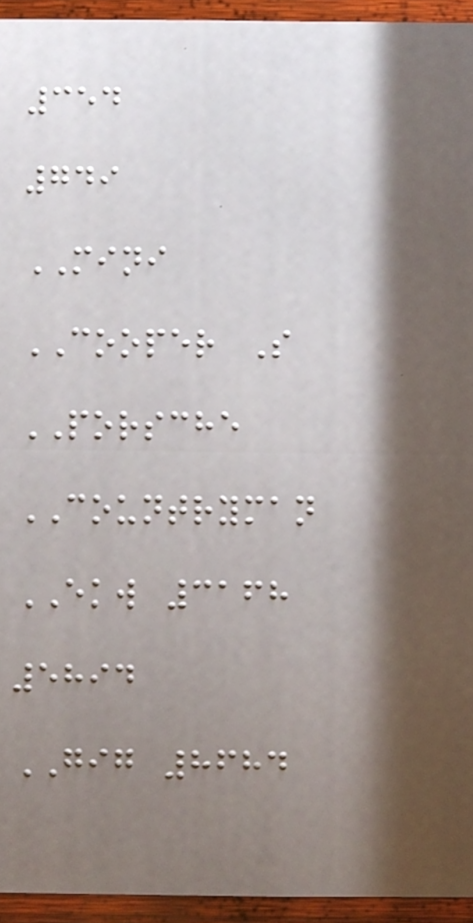354
749
MINI
COOPER S
PORSCHE
COUNTRYMAN
EKW 3168
5894
GIG 8684
